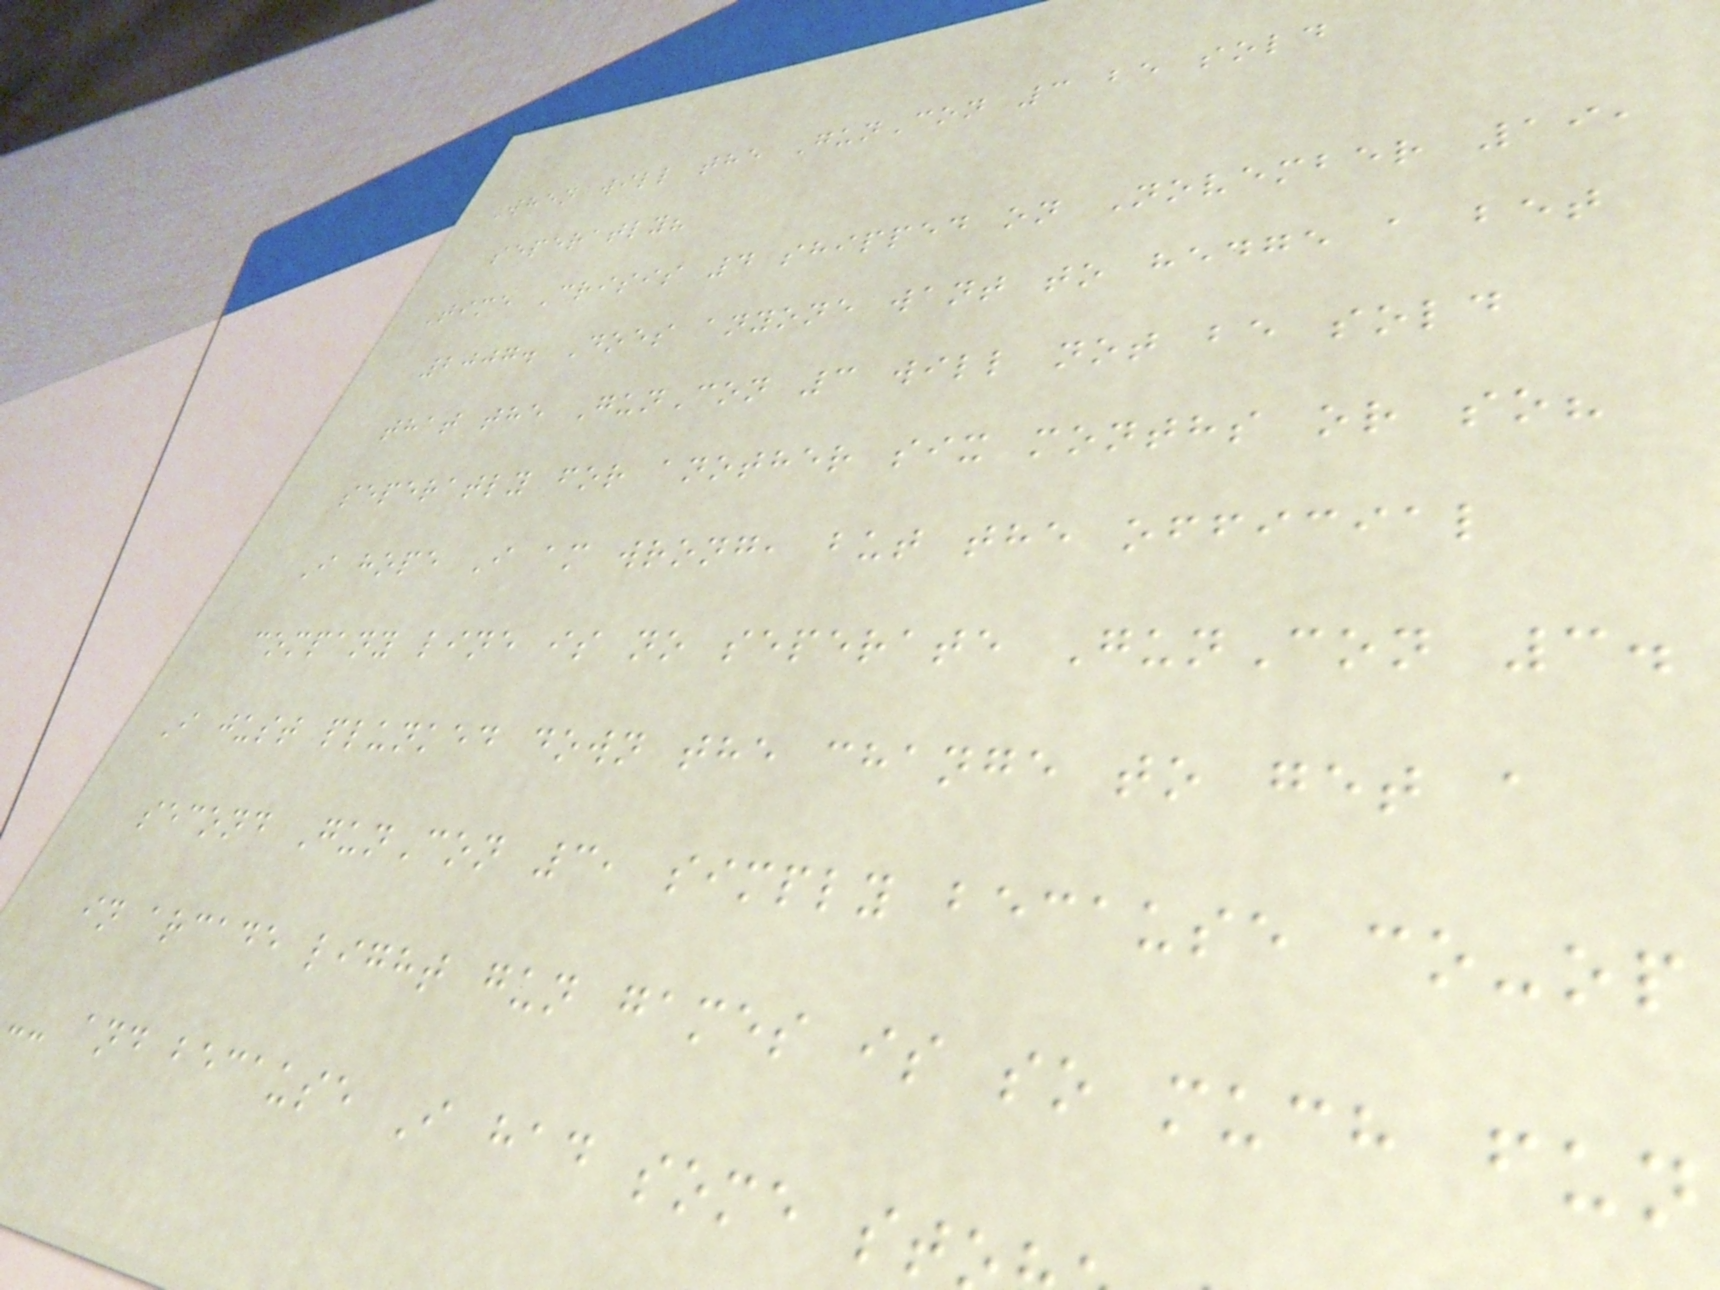When will the GunCon 3 be sold
seperatly?
Time Crisis 4 shipped on November 19,
2007. Does anyone want to hedge a bet
that the GunCon 3 will not be sold
seperatly for another six months or so?
I hope I am wrong, but the official
company line is no seperate GunCon 3.
I just plunked down the change to get a
second GunCon 3, simply because co-op
in arcade light gun games is so much fun
-- and because I had some st
